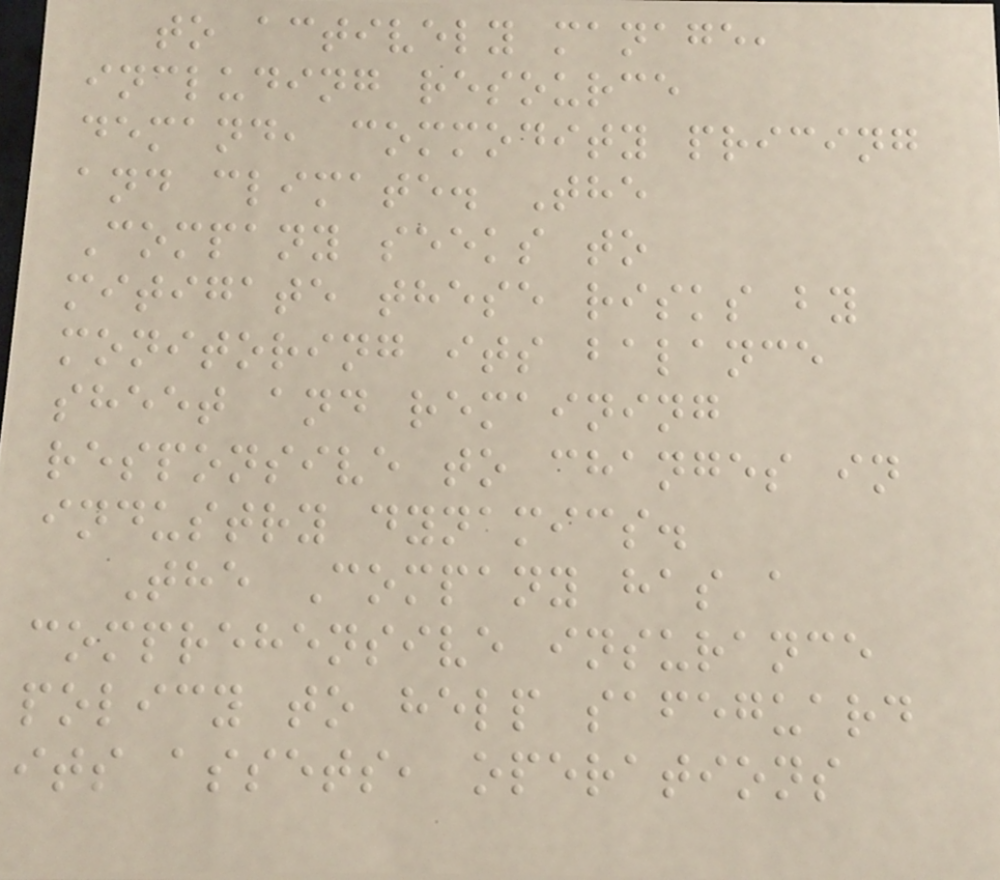to actively manage,
including resource
demand, commodity pricing
and climate. The
Company seeks to
mitigate these risks by
monitoring its balance
sheet and remaining
responsive to changes in
industry dynamics.
The Company has a
comprehensive insurance
policy to help safeguard
its assets, operations
